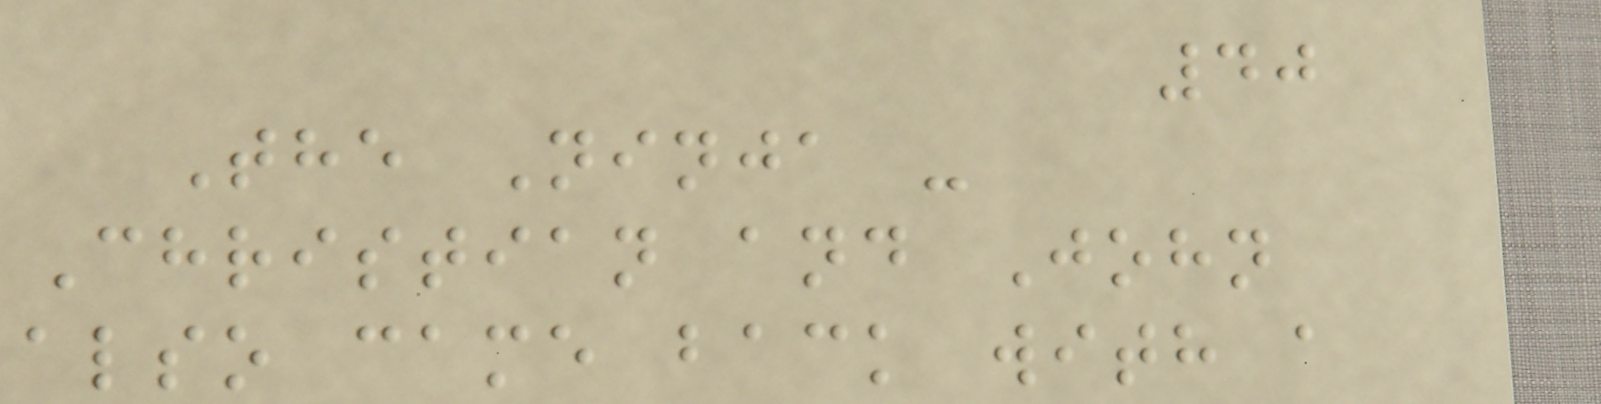40
The Ninja -
Christian and John
also came back with a
